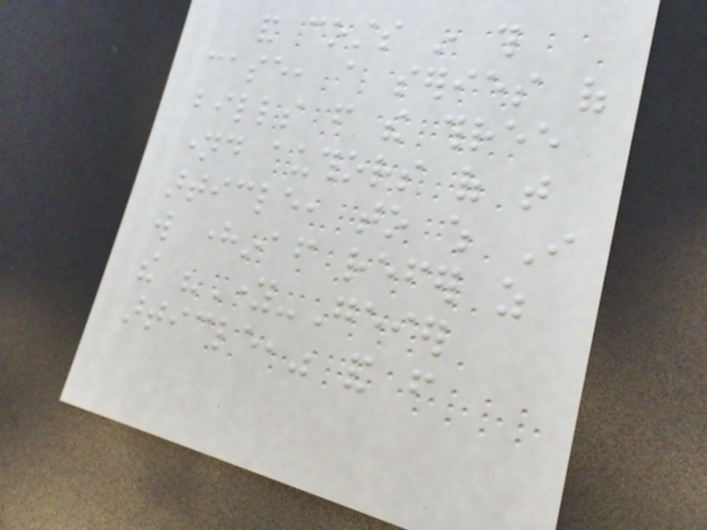and costs in this
case, a series of
bills from the three
named authors of that
article, to which I
will hereinafter refer as
the "Young-Geier
article," and from
